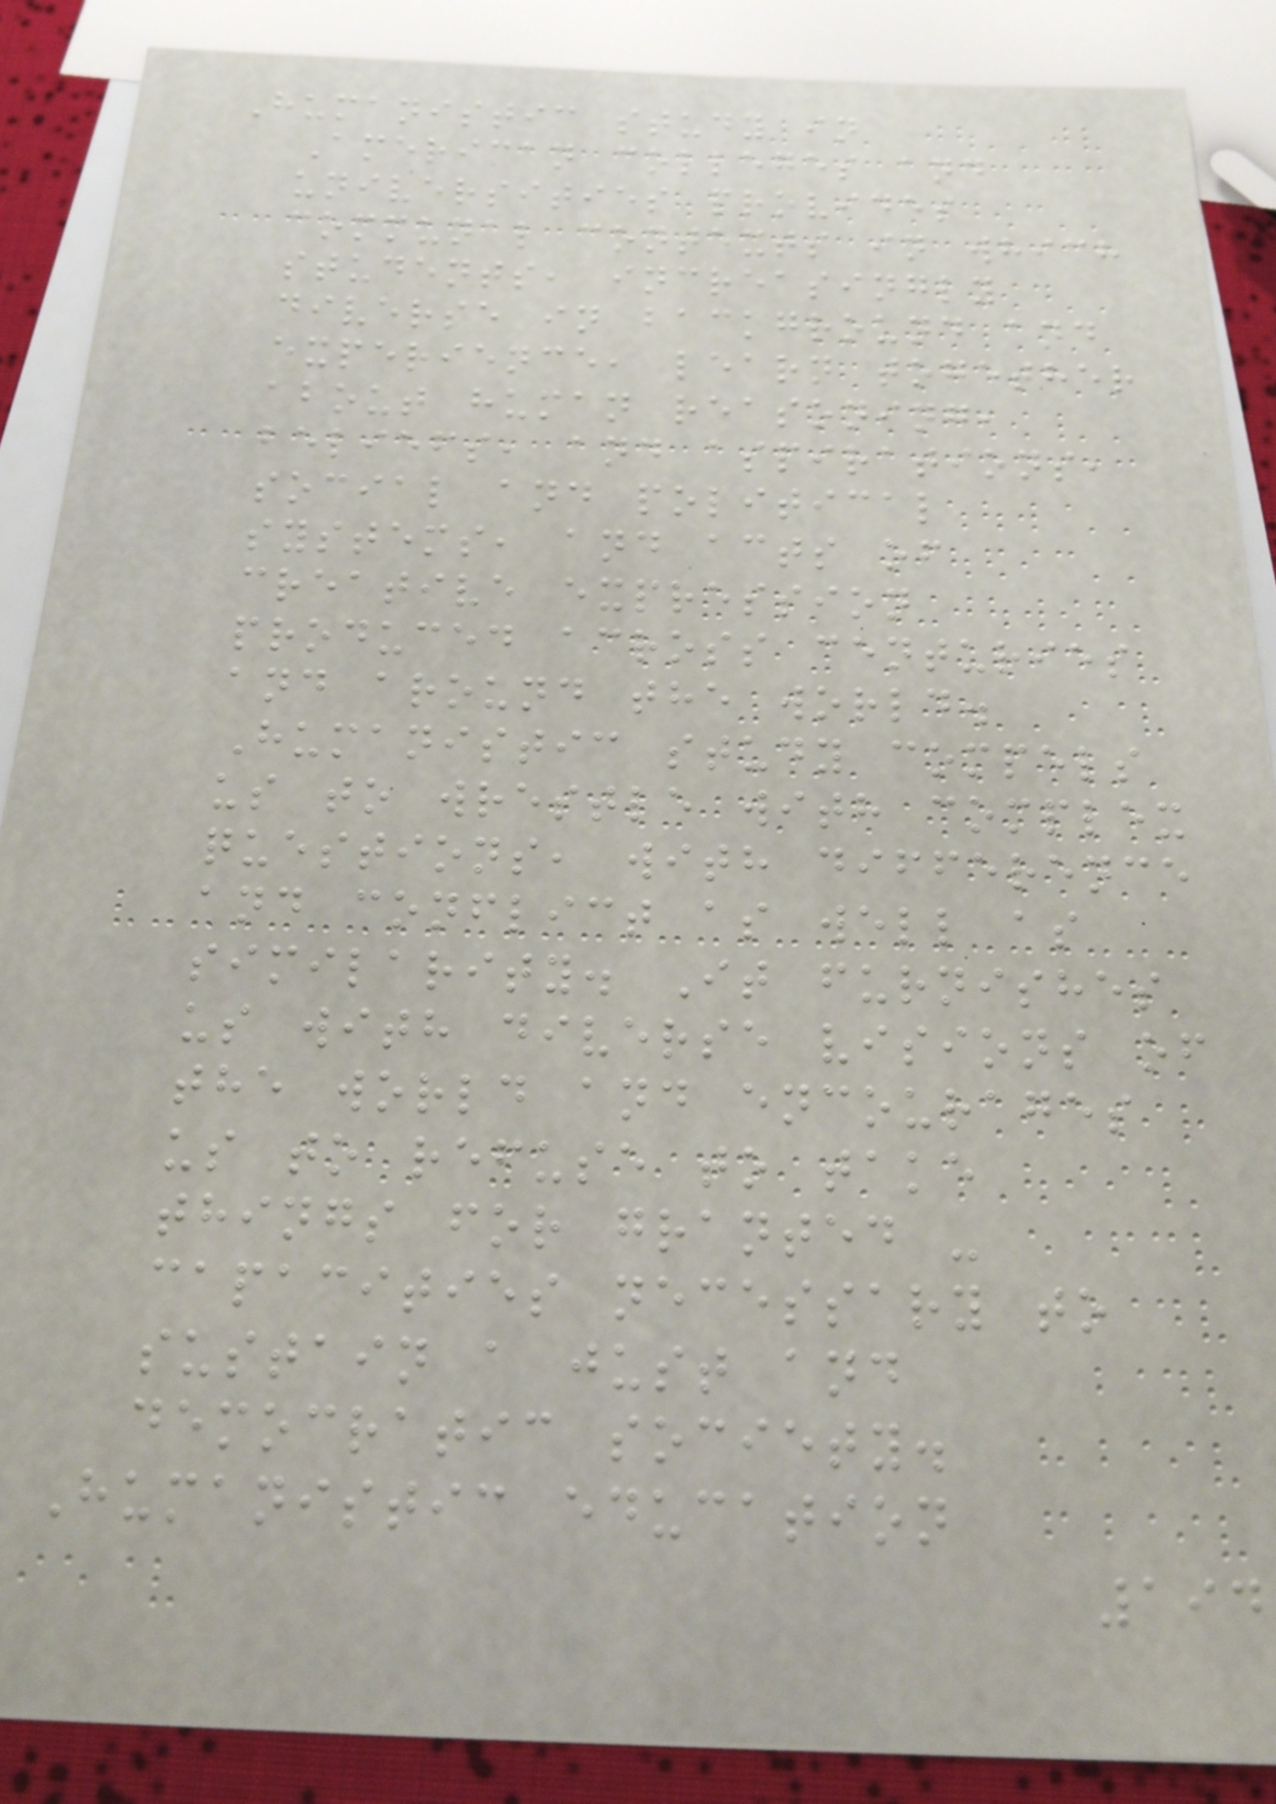Humanistic study in
American colleges and
universities provides
communal contexts in which
students, increasingly
diverse in background and
experience, learn together
about human reasoning,
beliefs, and aspirations,
social and political
systems, and acts of
creative expression
produced across centuries
and around the world.
Humanistic study compels
us to wrestle with complex
questions, with difference
and conflict as well as
similarity. It furnishes
us with diverse visions of
the world and encourages
us to refuse to take
things for granted -
capacities necessary to
sustain a just and
democratic society.
Humanistic education
194
